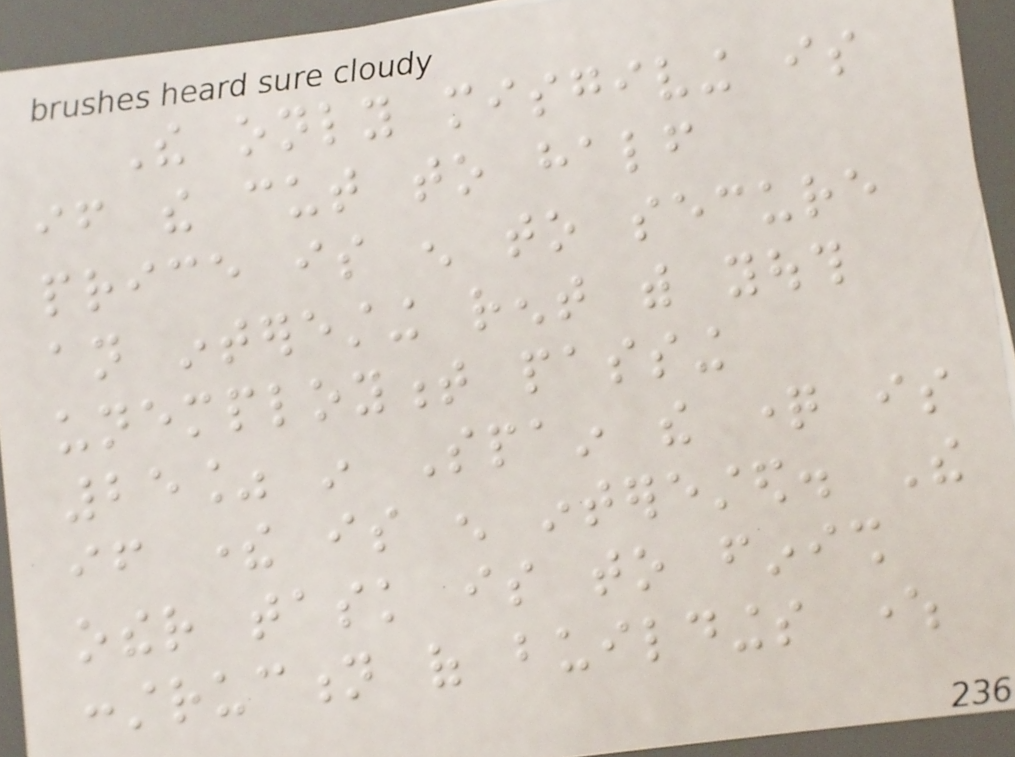The only misgiving is
if the cut to half
price is enough to secure
an interesting rent with youth
unemployment passing
25% in Spain the question is
if there is enough interested. The
other task is to finish
construction of buildings where
